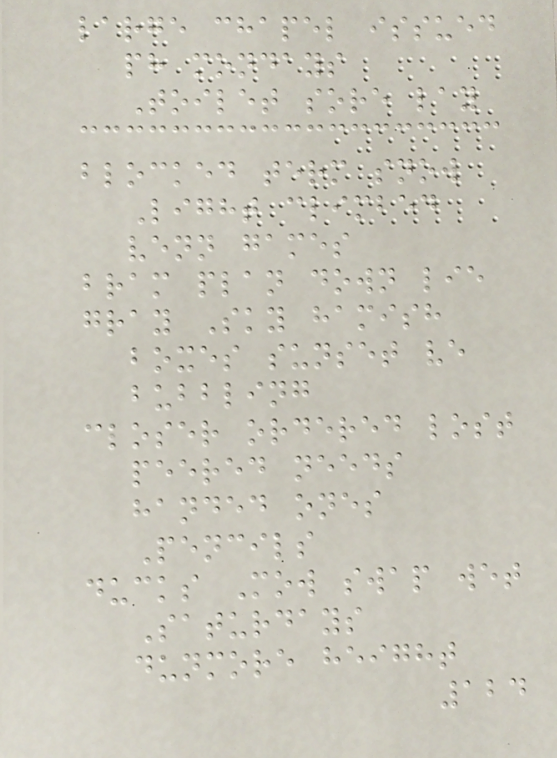large chapel issued
ph mondays
Toilet sore lay
blocked term snow
Light climbed
venn games
bram plan down lie
gray Sky hamish
boxes sunset ve
bubbling
closer ordered lost
peered needs
handed ones
Pencils
ducks Mow swap wet
Saturdays
dunmore height
124
